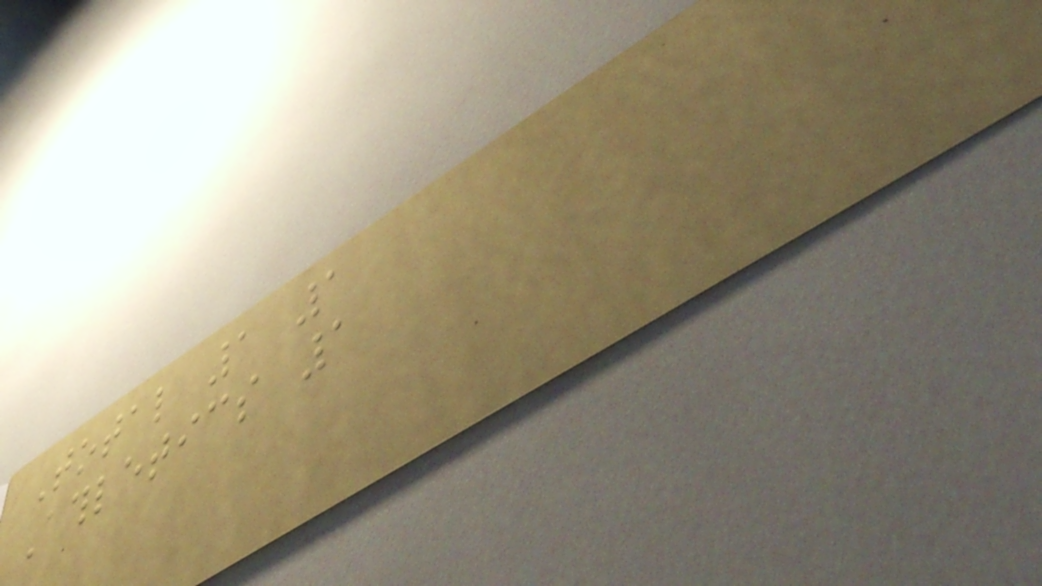Total 1 1
Athletics 1
